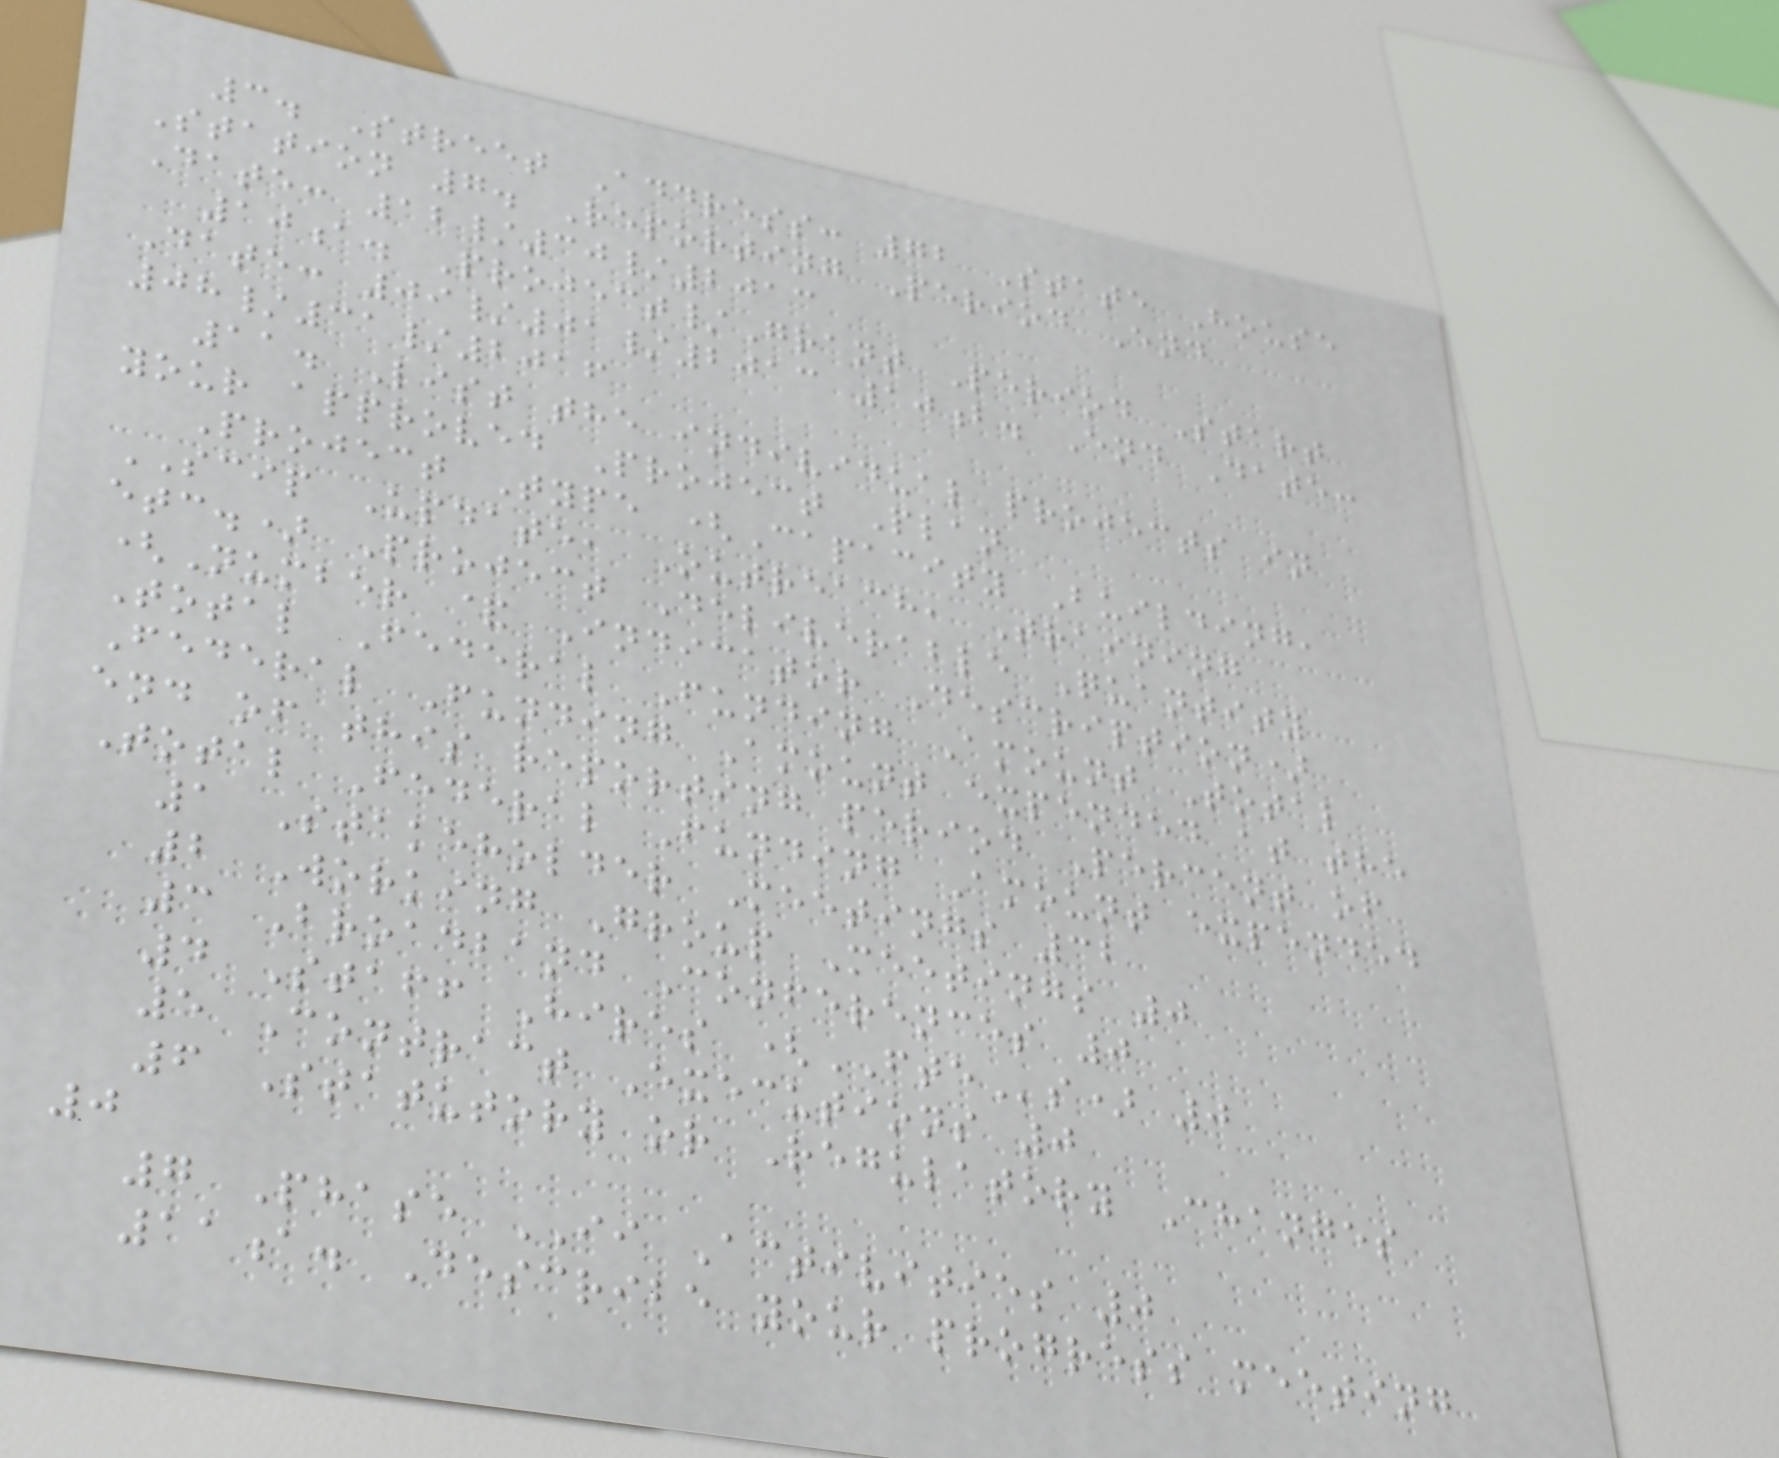3. Street Address: 72 State House
Station 7. Reporting Period End
Date: 12/30/2013
10a. Project/Grant Period Start
Date: 09/01/2013 10b. End Date:
08/31/2016
11. List the individual projects in
your approved Project Plan
Project Type (Capacity Building,
SCIP Update, Outreach, Training
etc.) Project Deliverable Quantity
(Number & Indicator Description)
Total Federal Funding Amount Total
Federal Funding Amount expended at the
end of this reporting period Percent of
Total Federal Funding Amount expended
1 Stakeholder Meetings 32
2 Working Group Meetings 0
3 Broadband Conferences 0
4 Staff Hires (FTEs) 0
5 Contract Executions 0
6 Statutory or Regulatory Changes
0
7 Phase II Activities 0
11a. Describe your progress meeting
